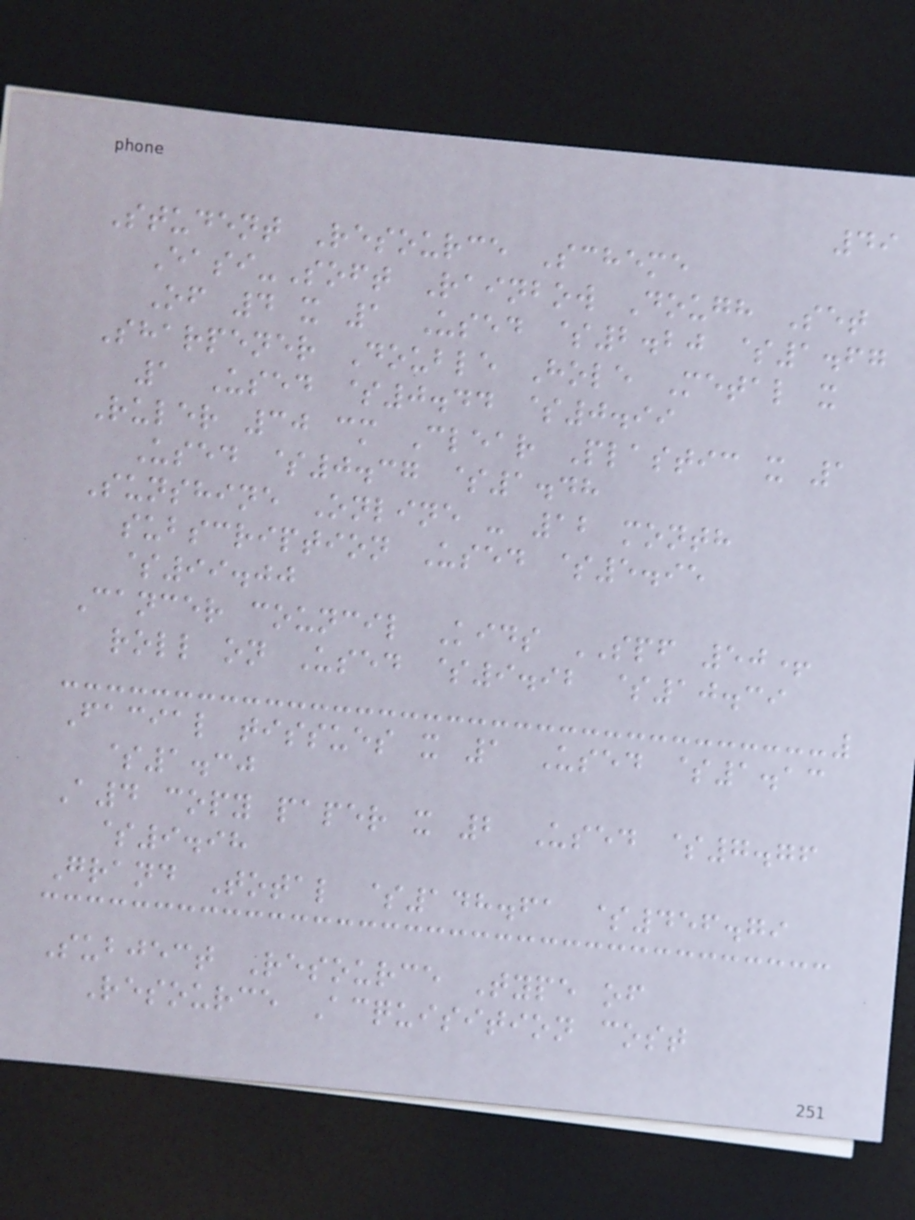49
Student Resource Scheme
Easi-Soft Rainbow Dough Set
Of 4 x 1 Used $2.20 $1.67
Sharpener Double Hole Metal x
1 Used $0.44 $0.99
Ruler 30 cm Clear Plastic x 1
Used $0.37 $1.48
Sunshine Online - 12 month
subscription Used $5.95
$99.00
Cancer council Kids SPF 50+
roll on Used $9.92 $10.39
Facial tissues x 1 Used $1.13
$1.30
A4 copy paper x 2 Used $7.76
$9.98
Grand Total $148.61 $456.79
Subject Resource Type of
Resource Acquisition cost
